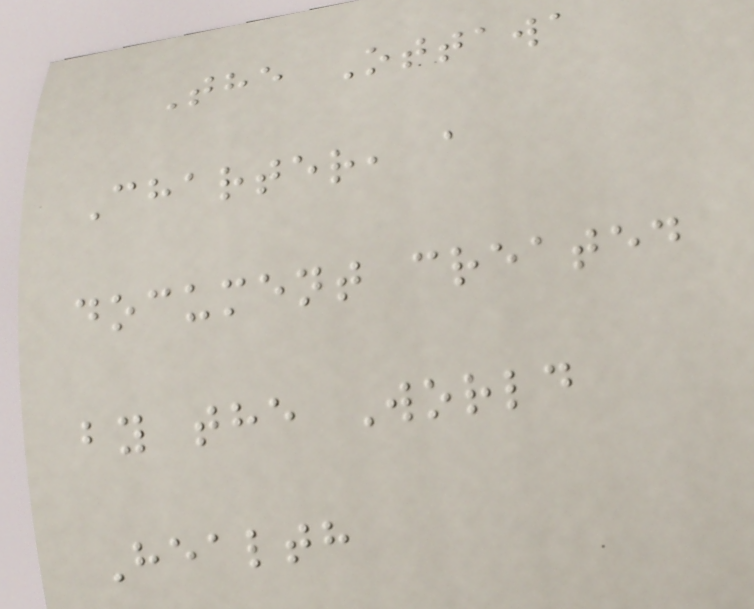The Ottawa
Charter, a
document created
by the World
Health
